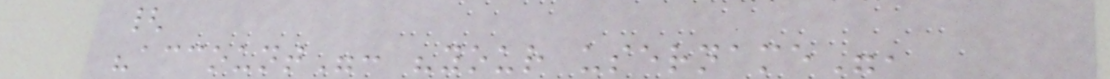{
"account": "your username",
